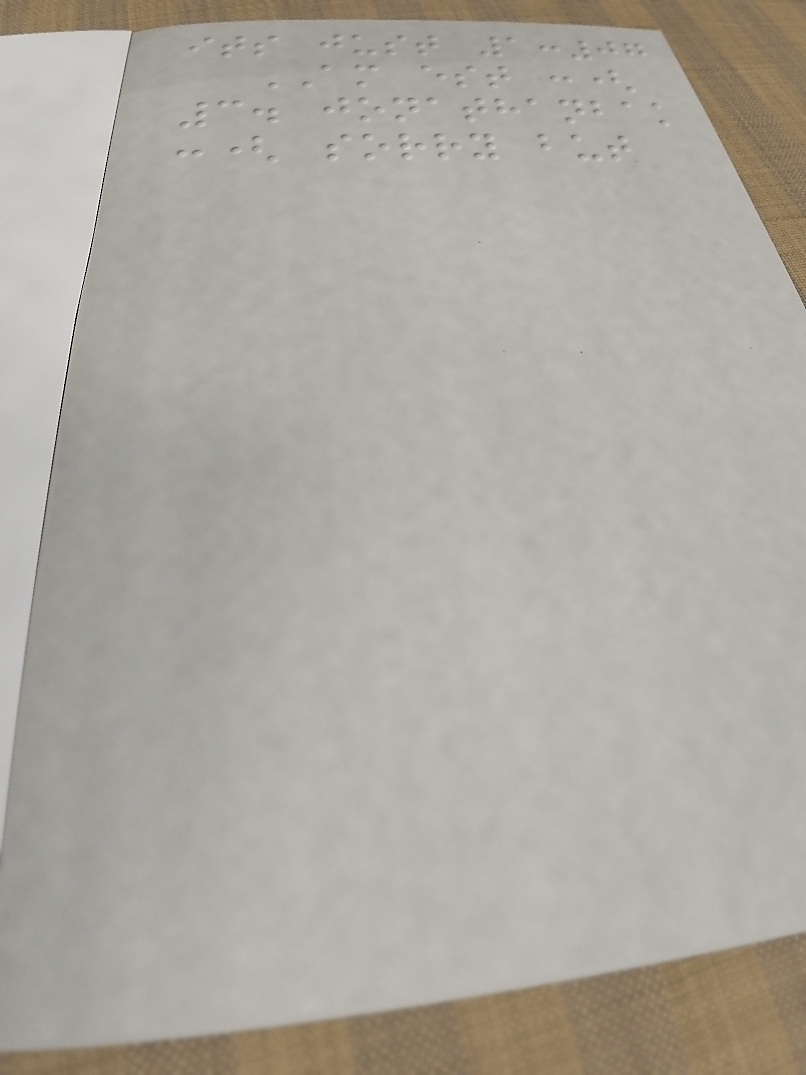its just 1:07
AM est :(
3. jonathanbak
:( sorry but
